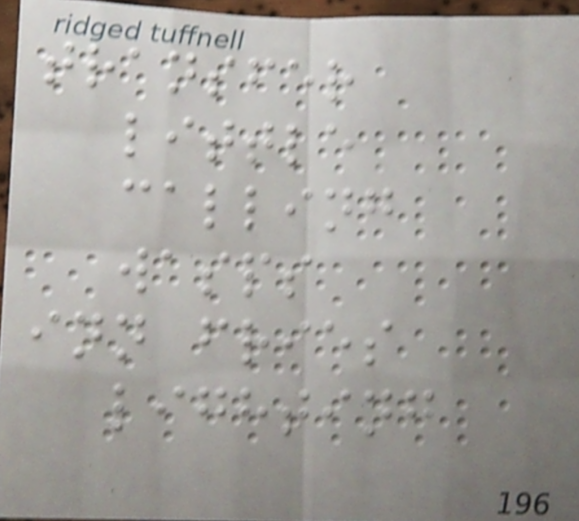transfer
little
calling
wasps
inn fries
lighting
